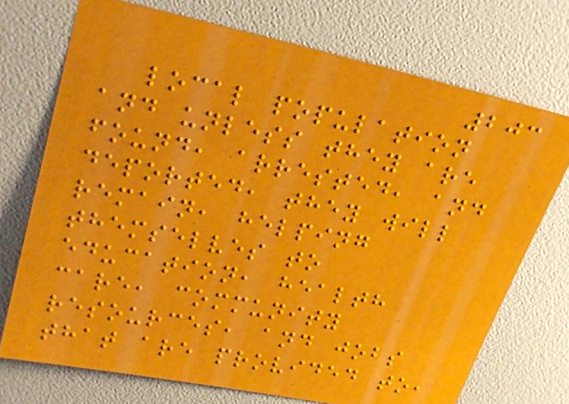203
local population
and unless they are
found, arrested, and
deported, they will
remain, helping
themselves to
education, health
care, community
resources, and jobs
that are provided to,
